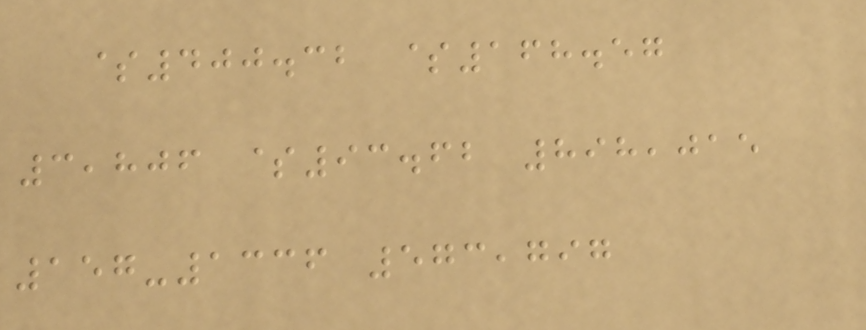$400.32 $168.57
3,806 $93.62 898,015
157-1336 573,797
